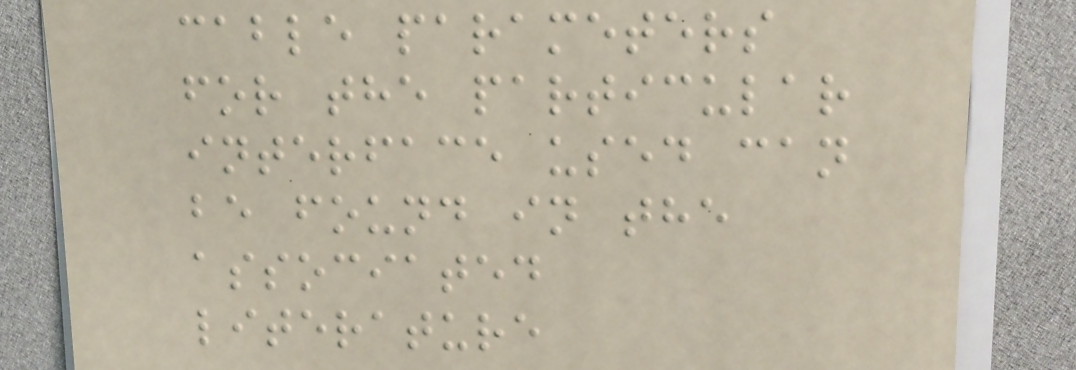cable parameters
for the particular
interface used can
be found in the
associated
literature
